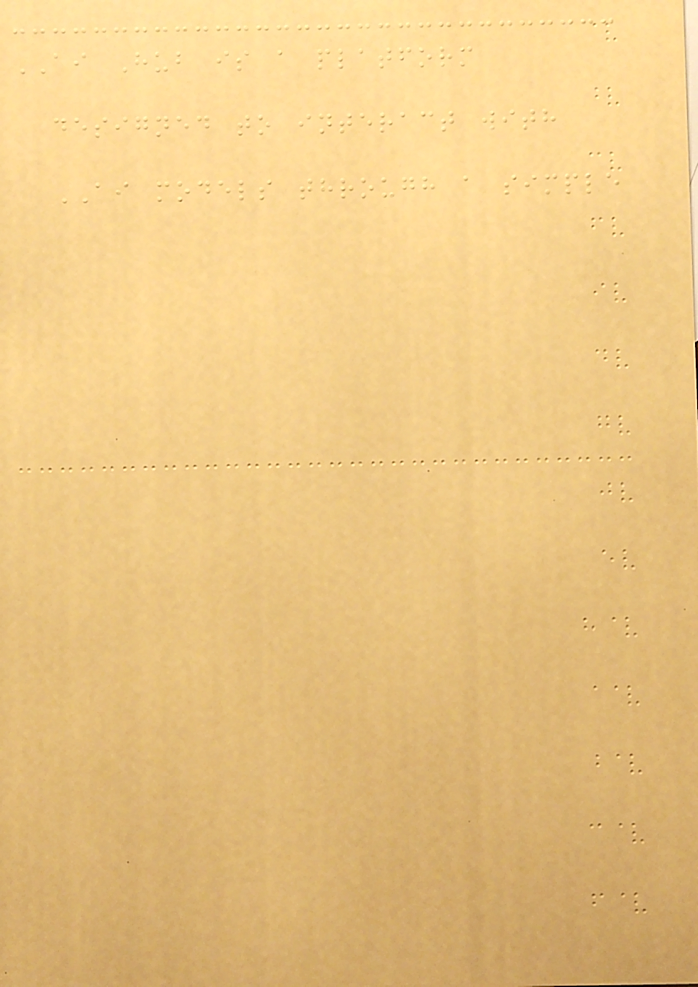AI Hub is a platform
designed to interact with
AI models through a simple
